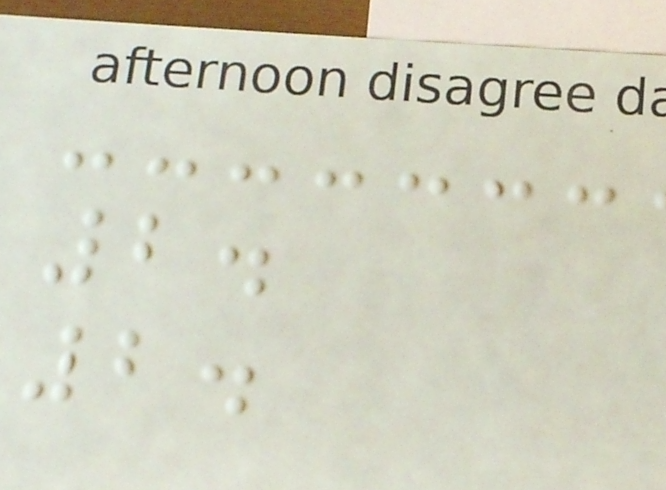2.
2.
